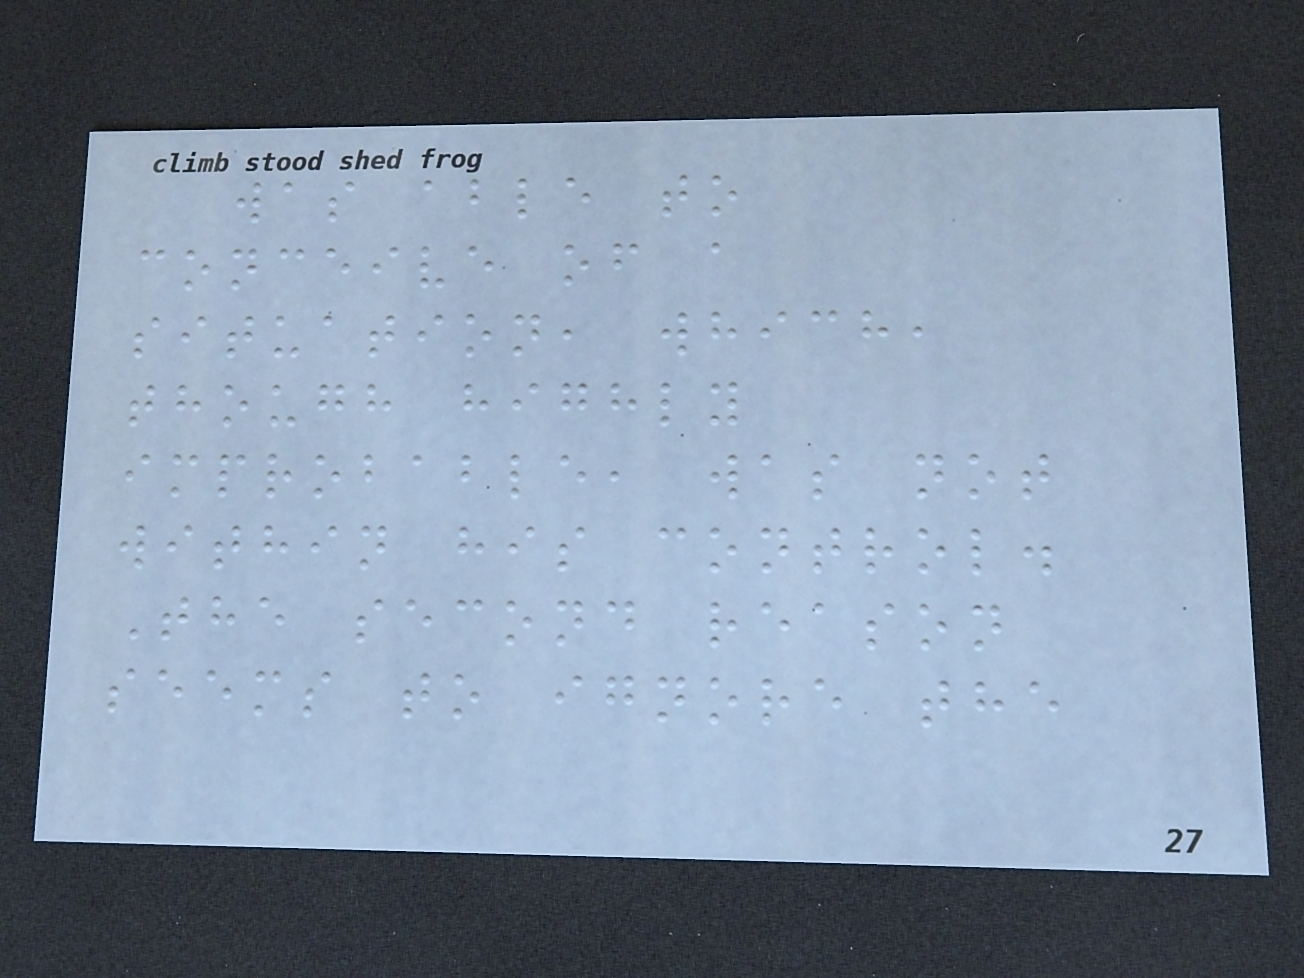was able to
conceive of a
situation, which,
though highly
improbable, was not
within his control.
The second reason
seems to ignore the
